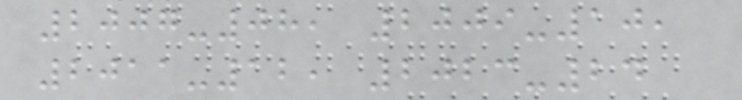2007-08, 2009-10,
2011-12, 2023-24
